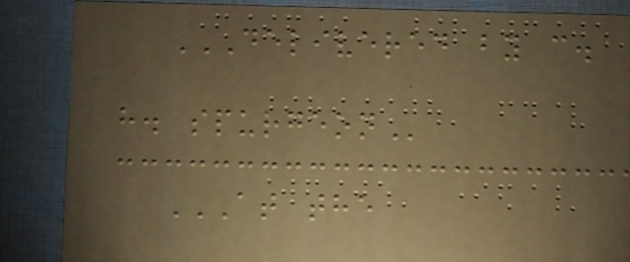DELIVERED BY C.
H. SPURGEON
AT THE
